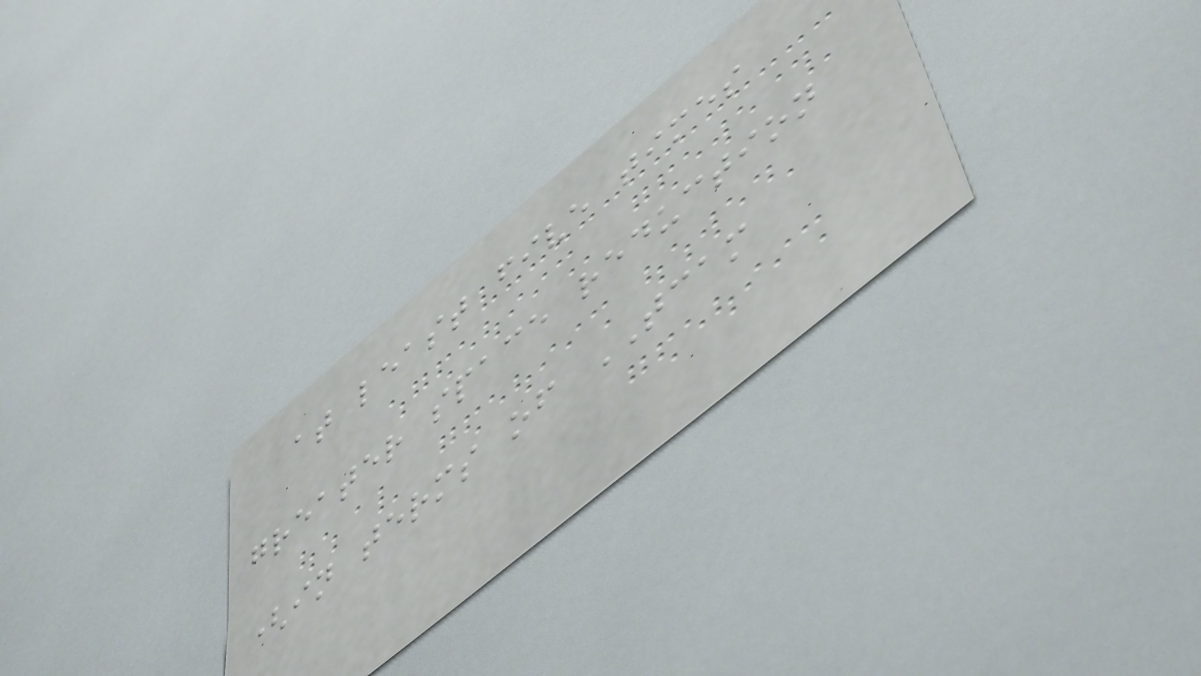at least five times
greater space reduction
(in terms of TCAM
